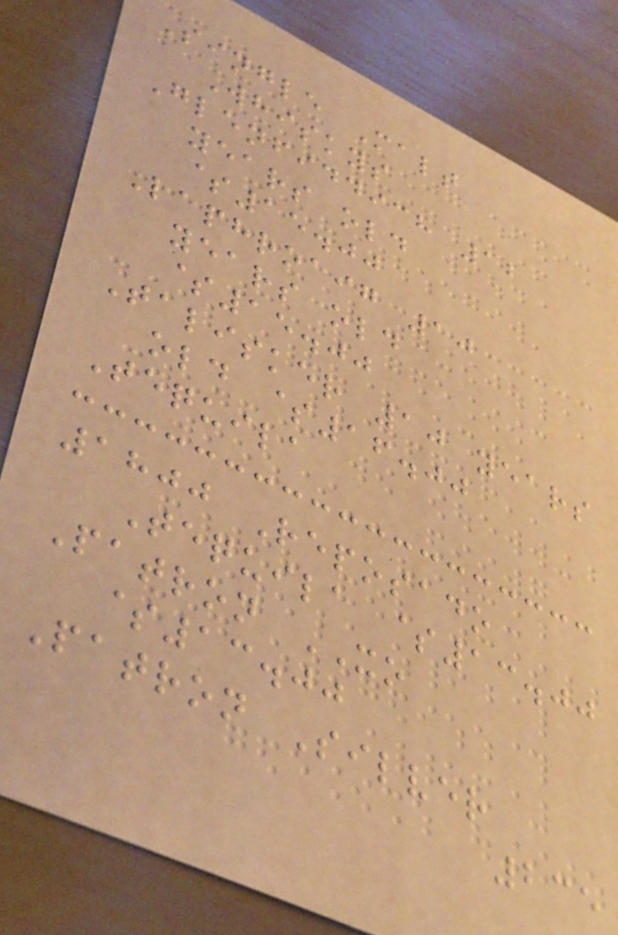Single Malt
Whiskys
Glenfiddich 12
years old
$15.00
Laphroaig 10
years old
$15.00
Talisker 10 years
old $16.00
Tequila
1800 Reposado
Tequila $13.00
Patron XO
$13.00
Patron Silver
235
